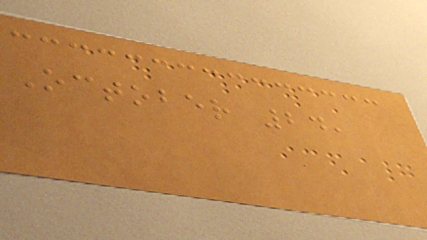October 24,
